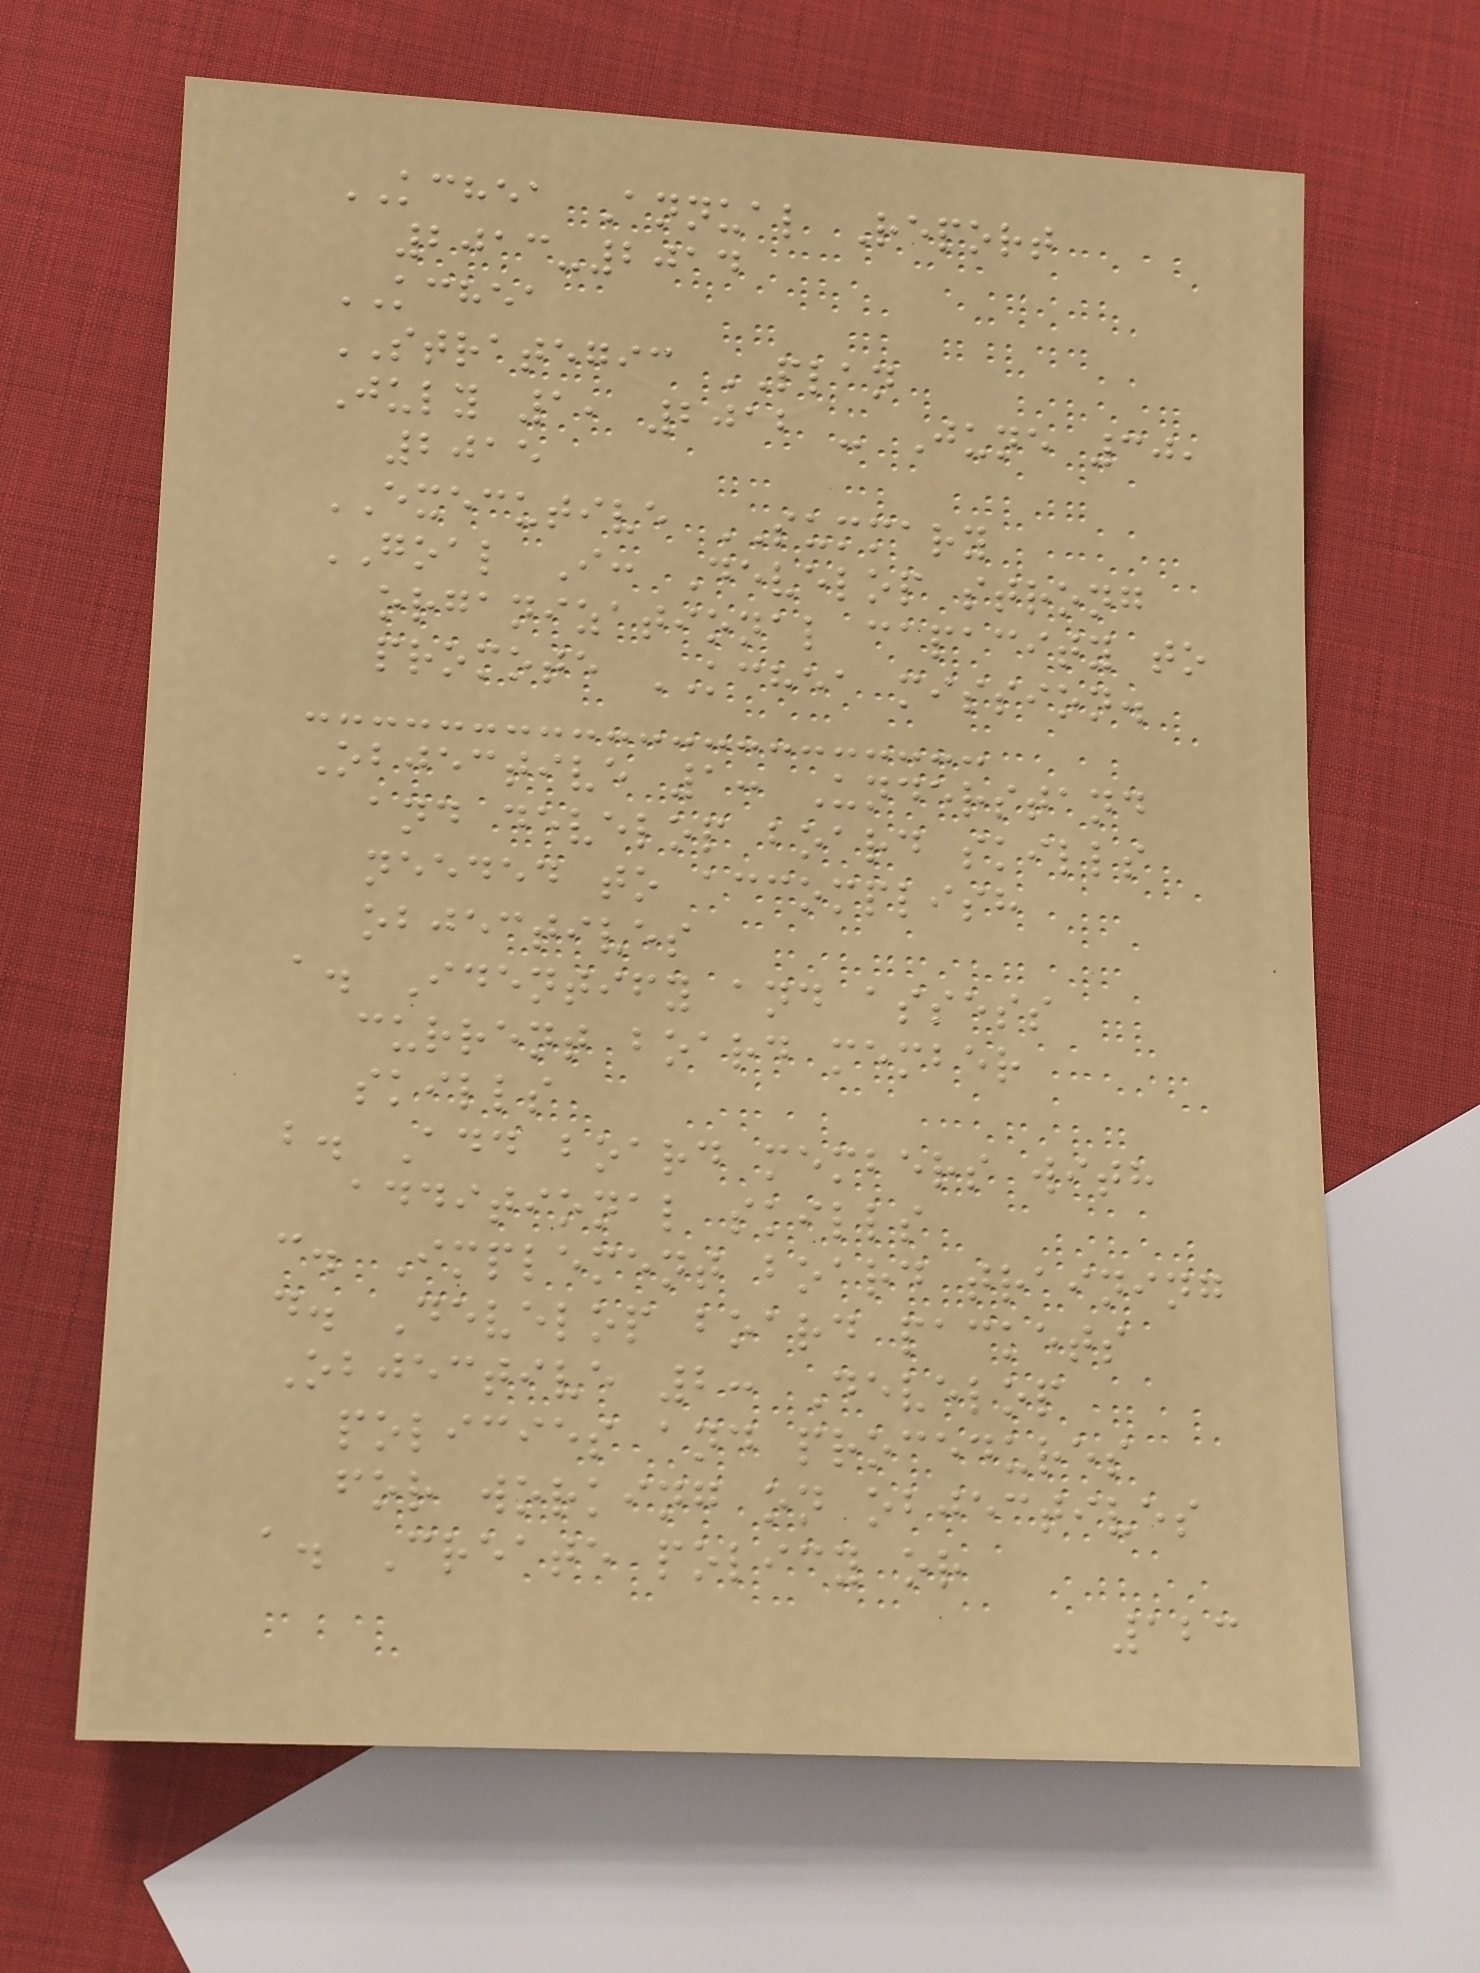KCHEA Annual Report
2013-2014
KCHEA
STRATEGIC PLAN
July 1, 2012 - June 30,
2015
EXECUTIVE SUMMARY
GOAL I: Develop strong
organizational capacity to
promote KCHEA mission.
Objective 1: Understand
and develop board skills
needed to accomplish
objectives
a. Identify and assess
current board member
skills
b. Add board members with
additional skills
c. Implement board training
d. Develop board packets
Objective 2: Develop
policies and procedures
for working on objectives
a. Create policy or
123
